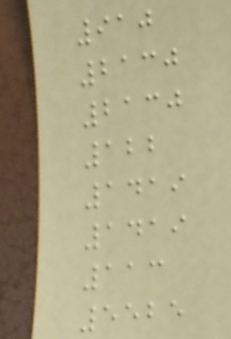910
2130
2130
122
1419
1419
113
5525
